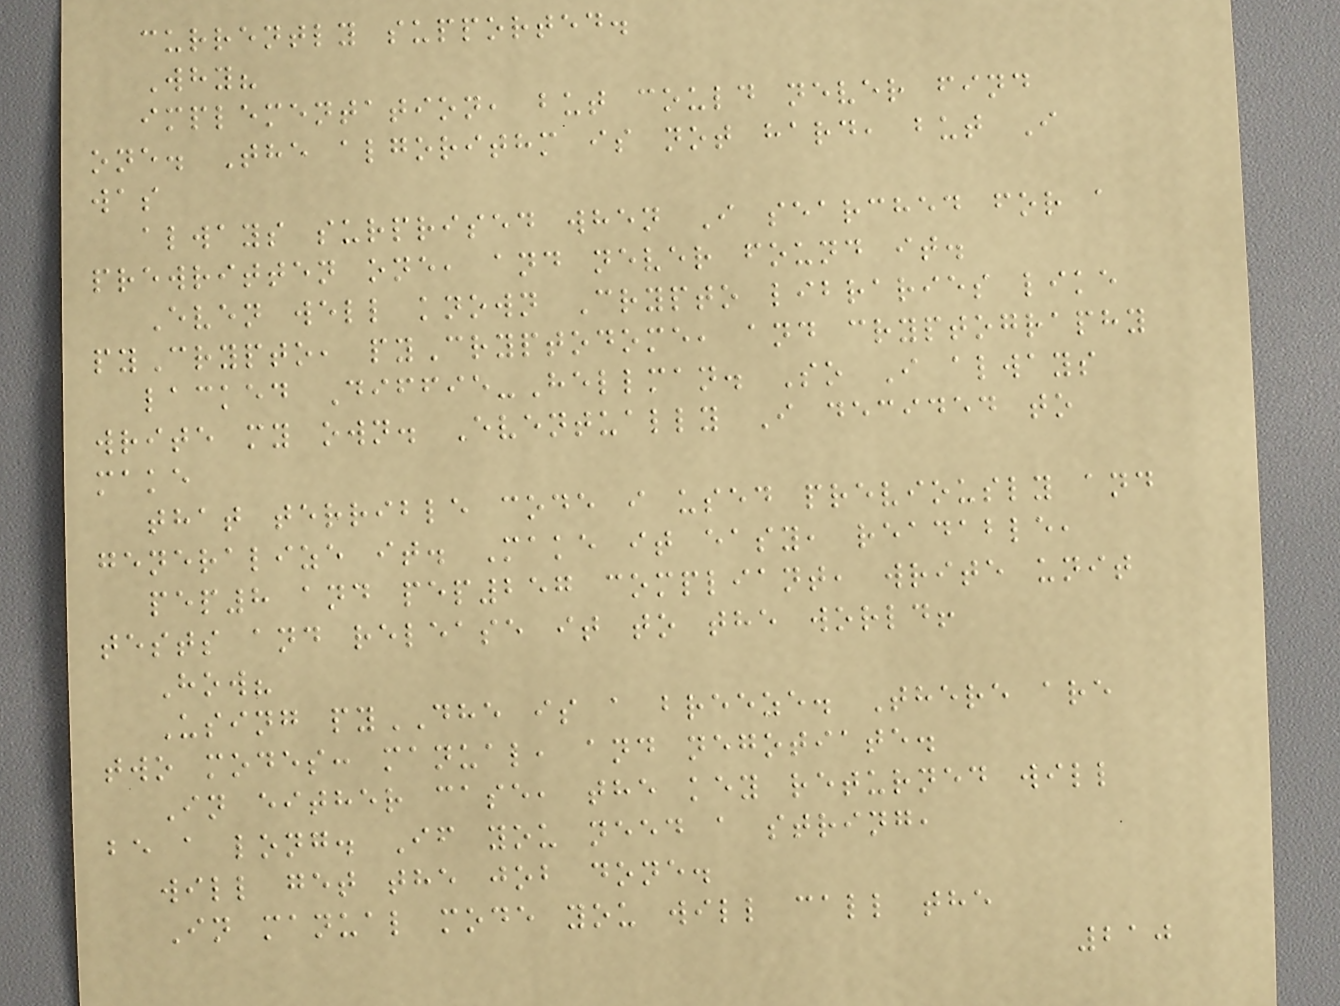currently supported.
Why?
implementation, but could never find
one. The algorithm is not hard, but I
was
always surprised when I searched for a
prewritten one, and never found it.
Even well known Crypto libraries like
pyCrypto, pyCryptodome, and cryptography
lacked Diffie-Hellman. So I always
write my own. Eventually I decided to
make
that terrible code i used previously and
generalize it. Make it easy, readable,
pep8 and pep257 compliant, write unit
tests and release it to the world!
How?
Using pyDHE is a breeze. There are
two modes: manual, and negotiate.
In either case, the key returned will
be a long. If you need a string,
will get the job done.
In manual mode you will call the
210
